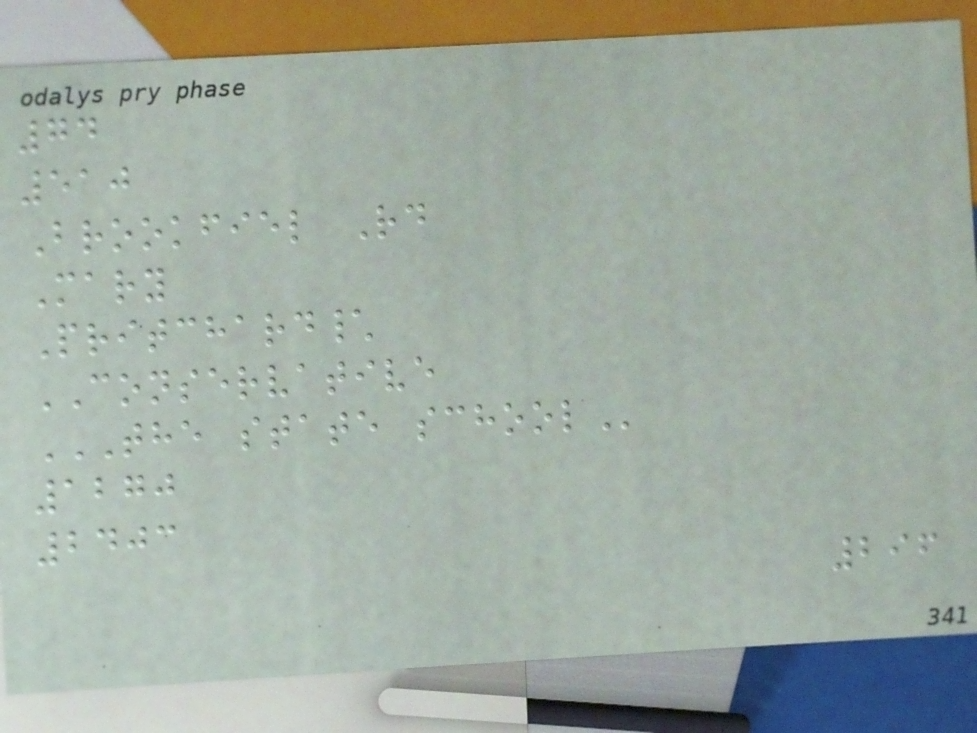74
510
Brookfiel Rd
Mary
Pritchard\
CONSERVATIVE
THE STATE SCHOOL
1270
2403
296
